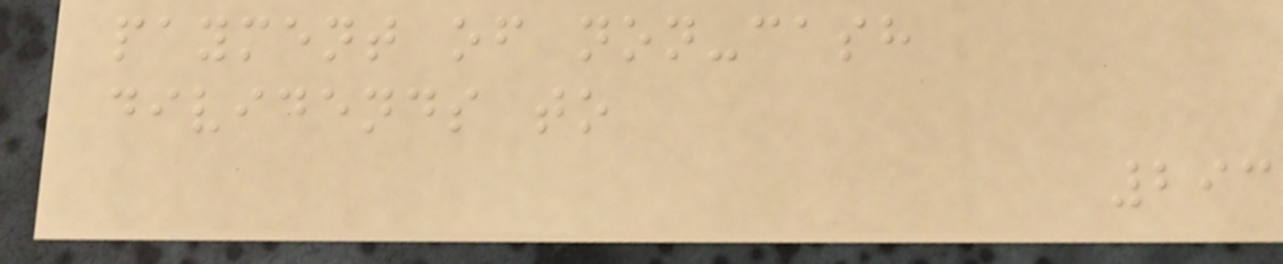payment of non-cash
dividends to
293
